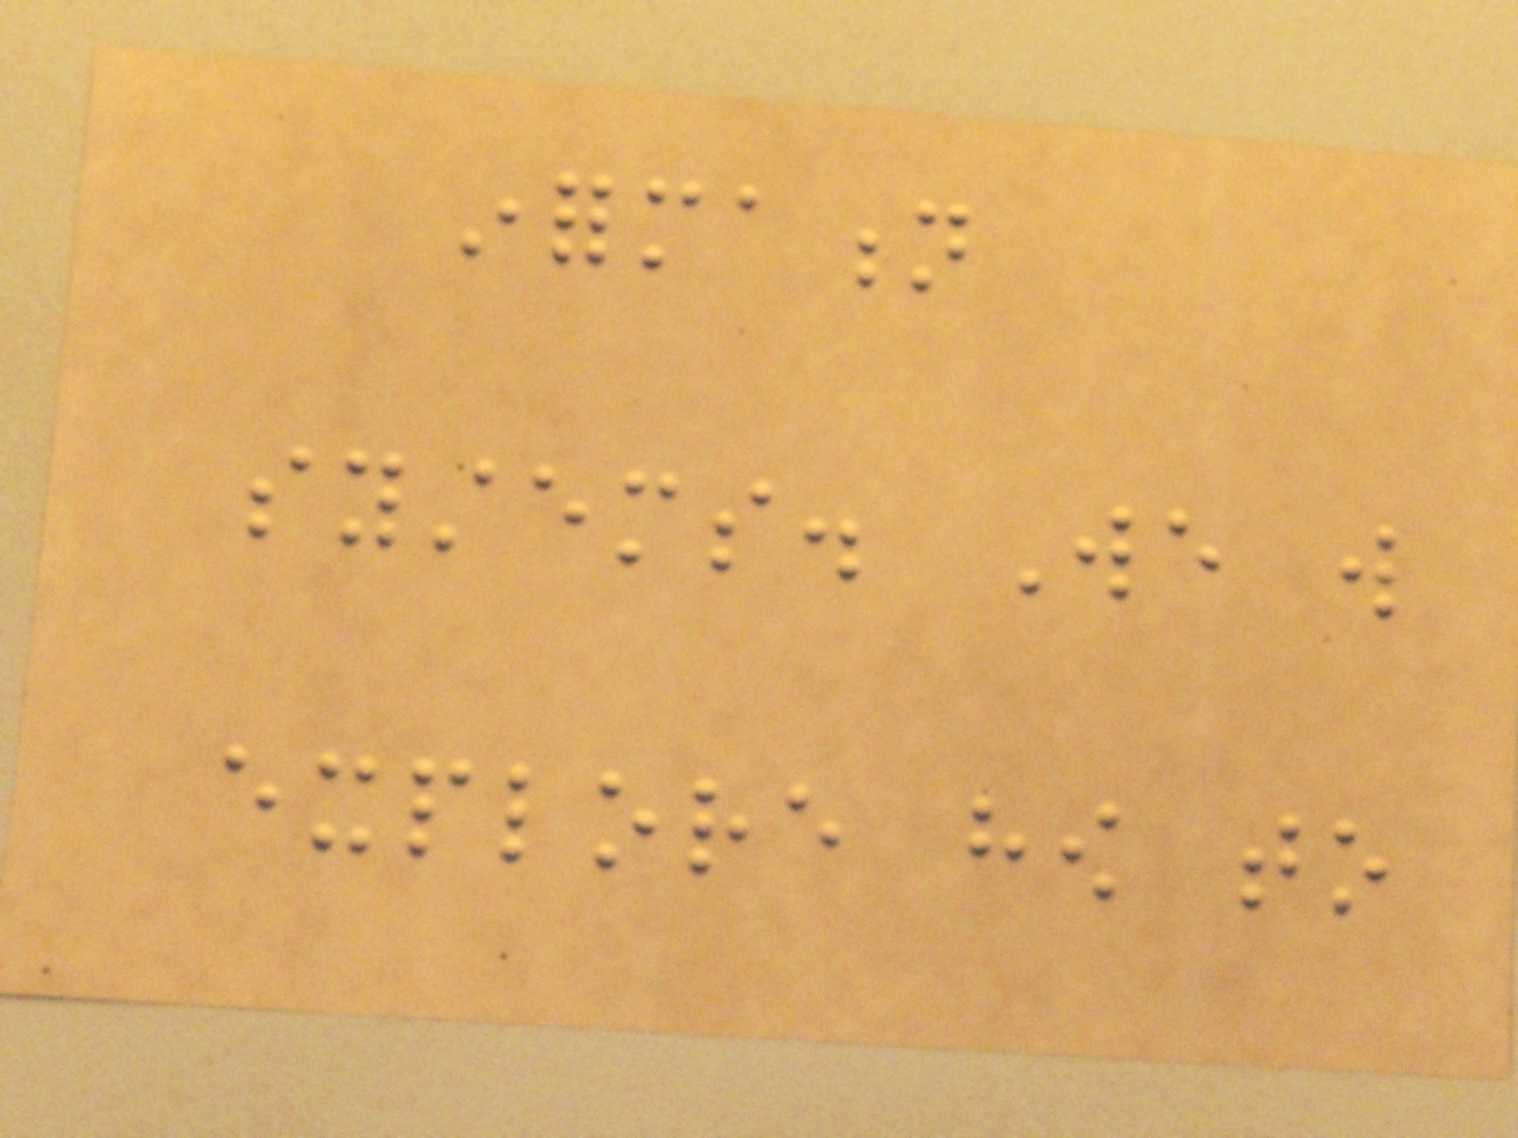information
systems. We will
explore how to
